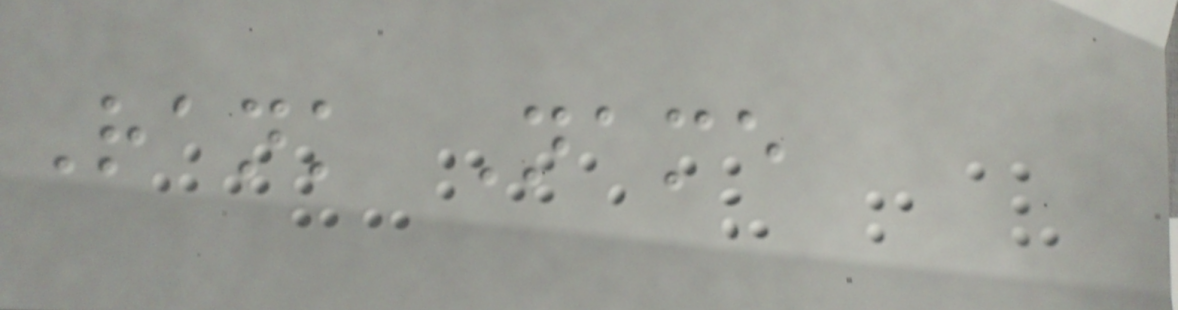Rank Name
